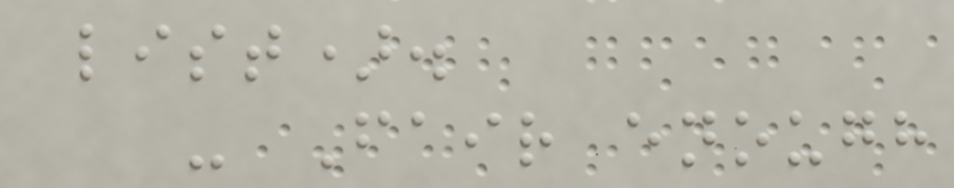list).
- Fair enough
